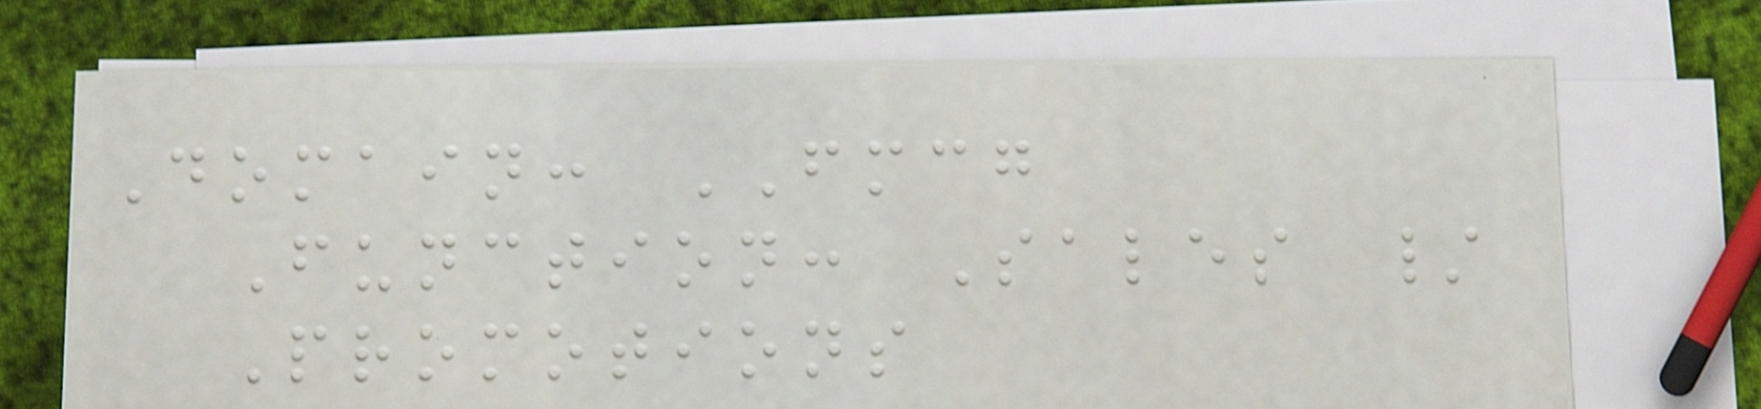Domain: FMCG
Function: Sales /
Promotions
